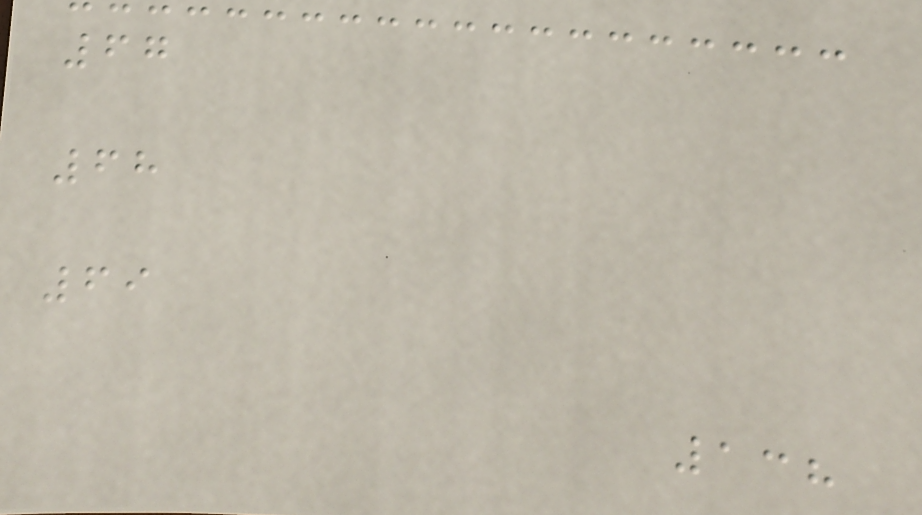67
68
69
138
